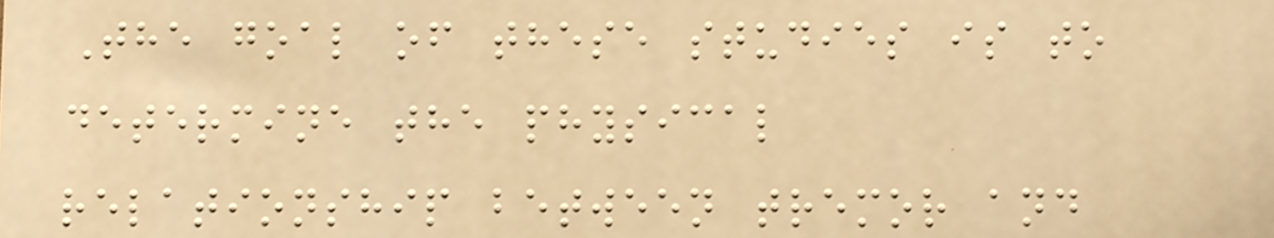The goal of these studies is to
determine the physical
relationship between tremor and
